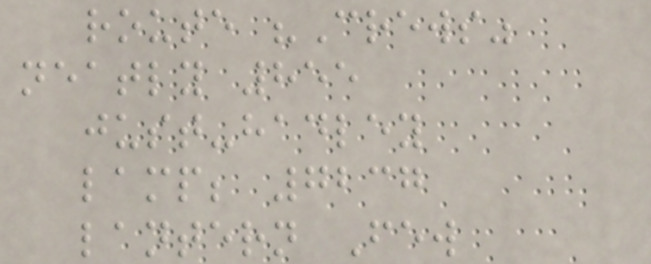route "Crews"
neatly 855
just-hadley
lamp; 7237
lantern Few
